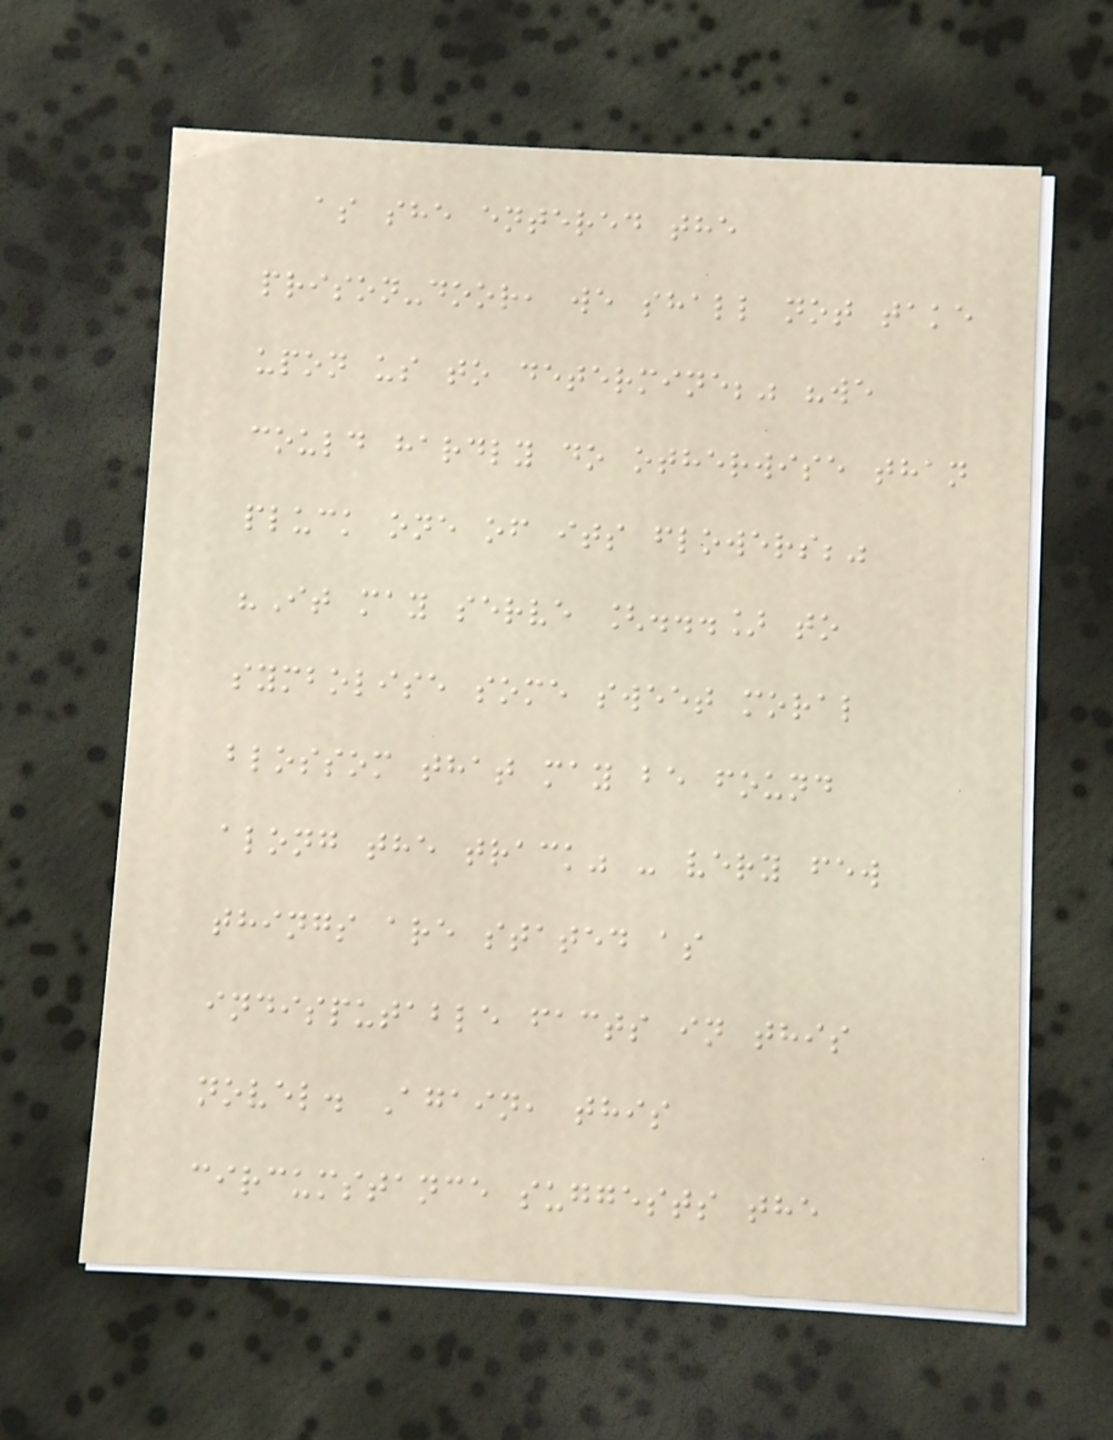as she entered the
prison-door, we shall not take
upon us to determine;" "we
could hardly do otherwise than
pluck one of its flowers;"
"It may serve [...] to
symbolise some sweet moral
blossom that may be found
along the track" - very few
things are stated as
indisputable facts in this
novel. Again, this
circumstance suggests the
